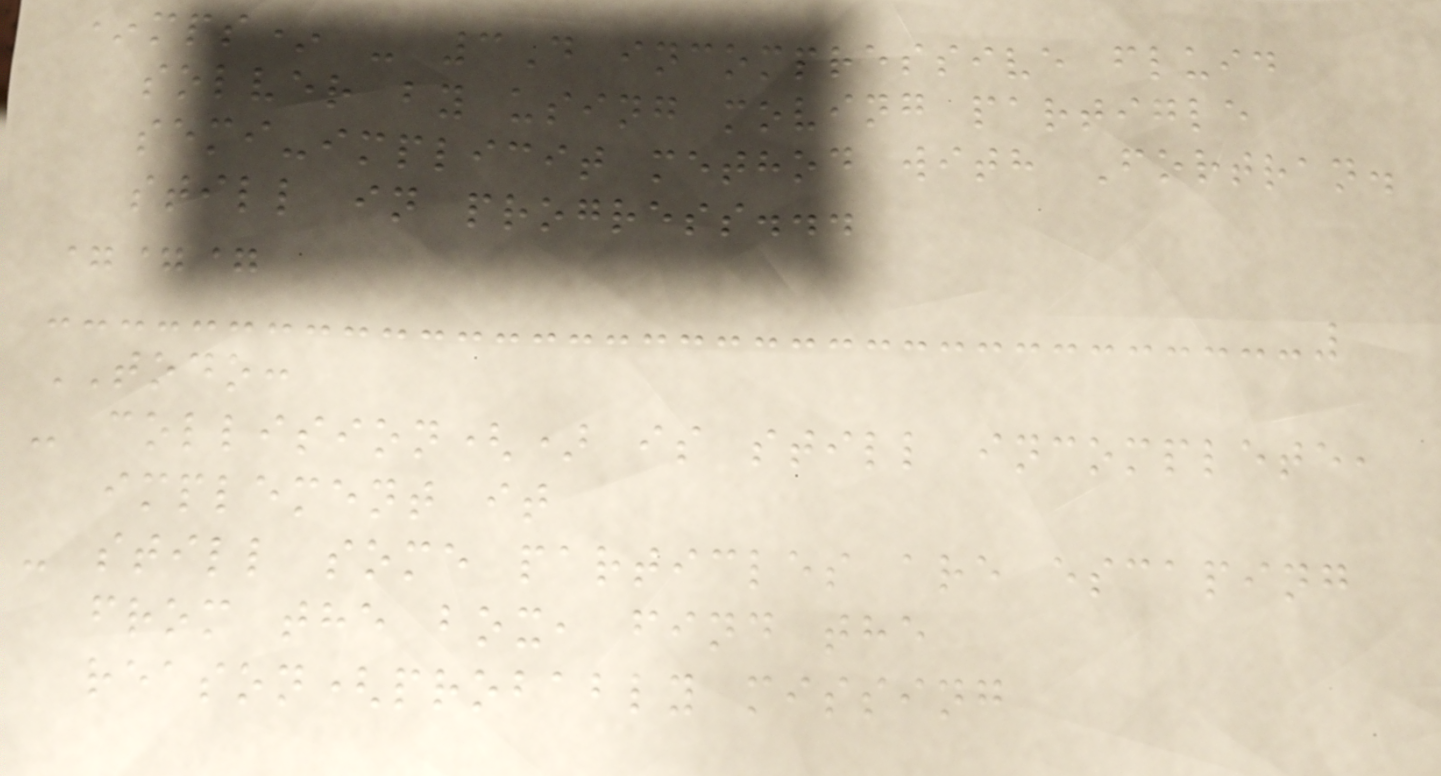*mps* - 3D incompressive fluid
solver by using moving partigle
semi-implicit method with Fortran.
still in progress...
===
TODO:
- collision() is still incomplete,
implement it
- still some particles are escaping
from the box, find the
reason(probably missing
